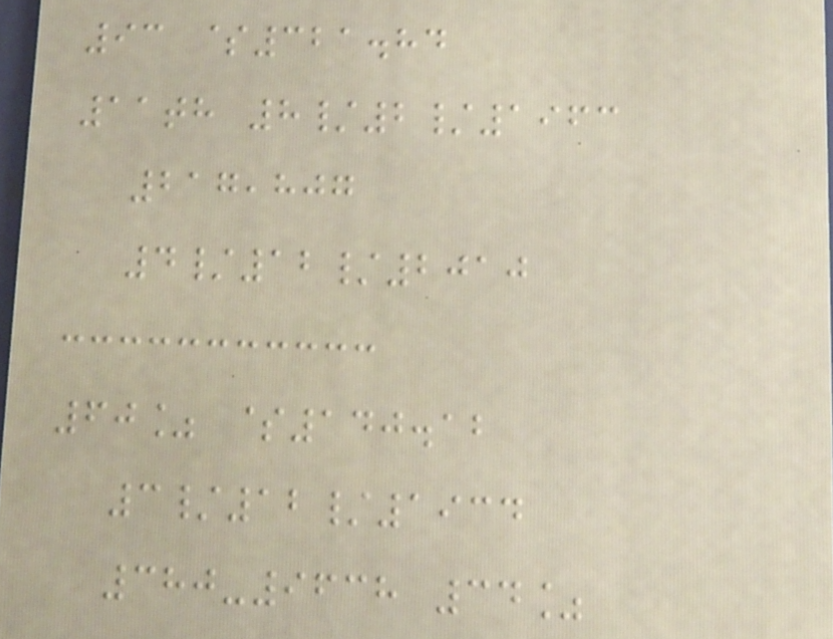93 $321.84
11th 8/2/1963
217,807
4/12/2010
60% $140.12
3/12/1934
380-9638 34%
